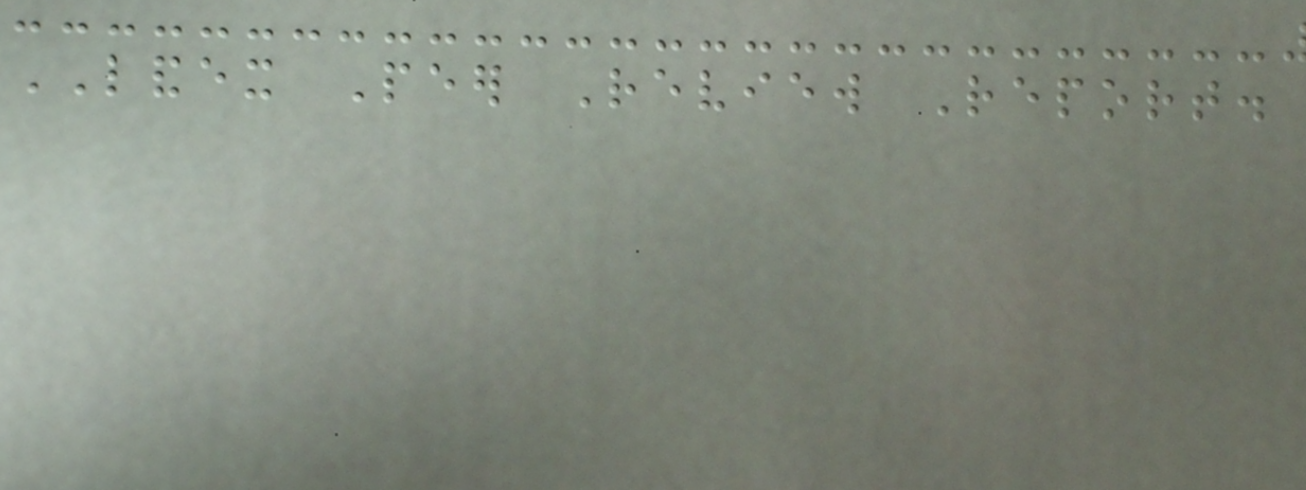LANDEX Peer Review Report.
